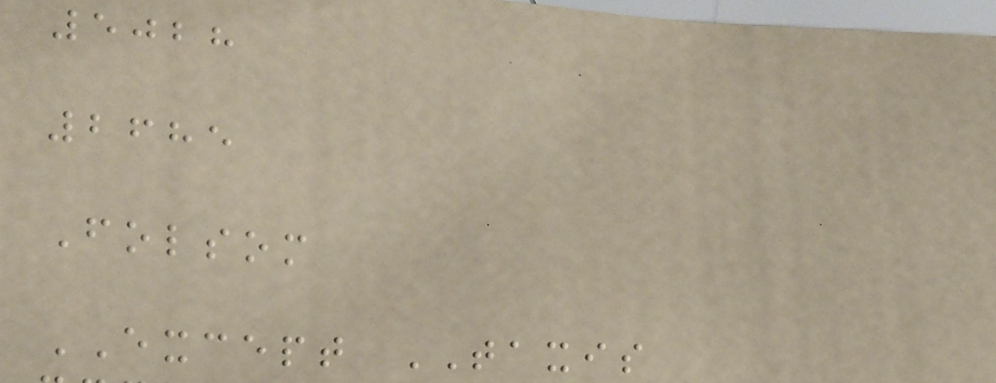5028
2685
Folsom
EXCEPT TAXIS
